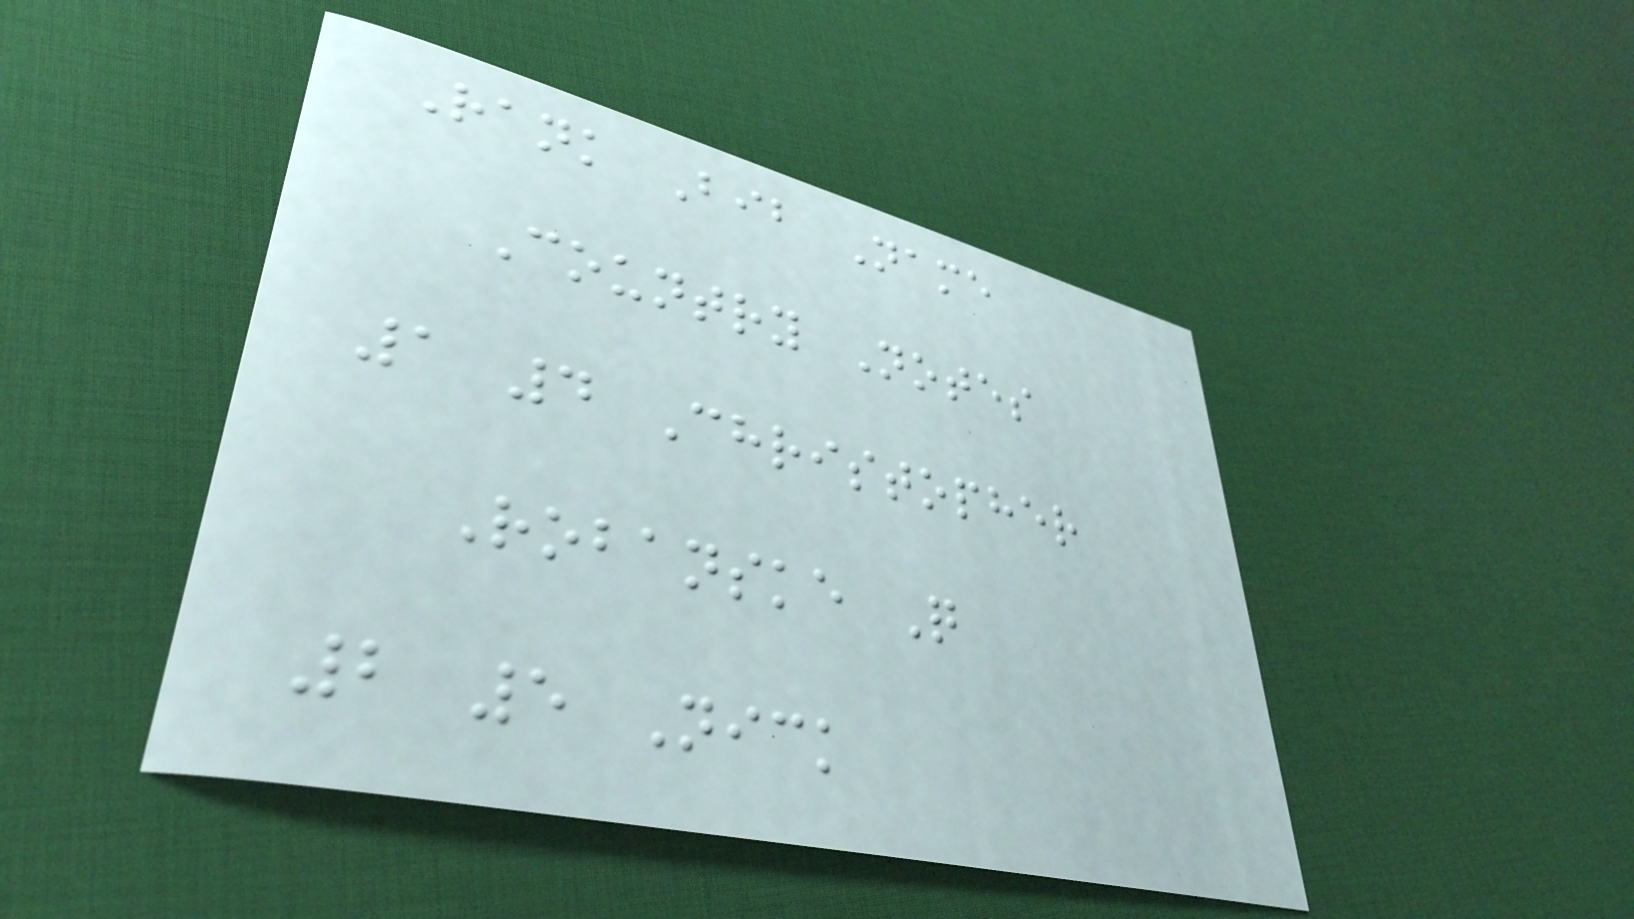Rank Bib Name
Country Notes
1 4 Christopher
Robanske Q
2 5 Nick
